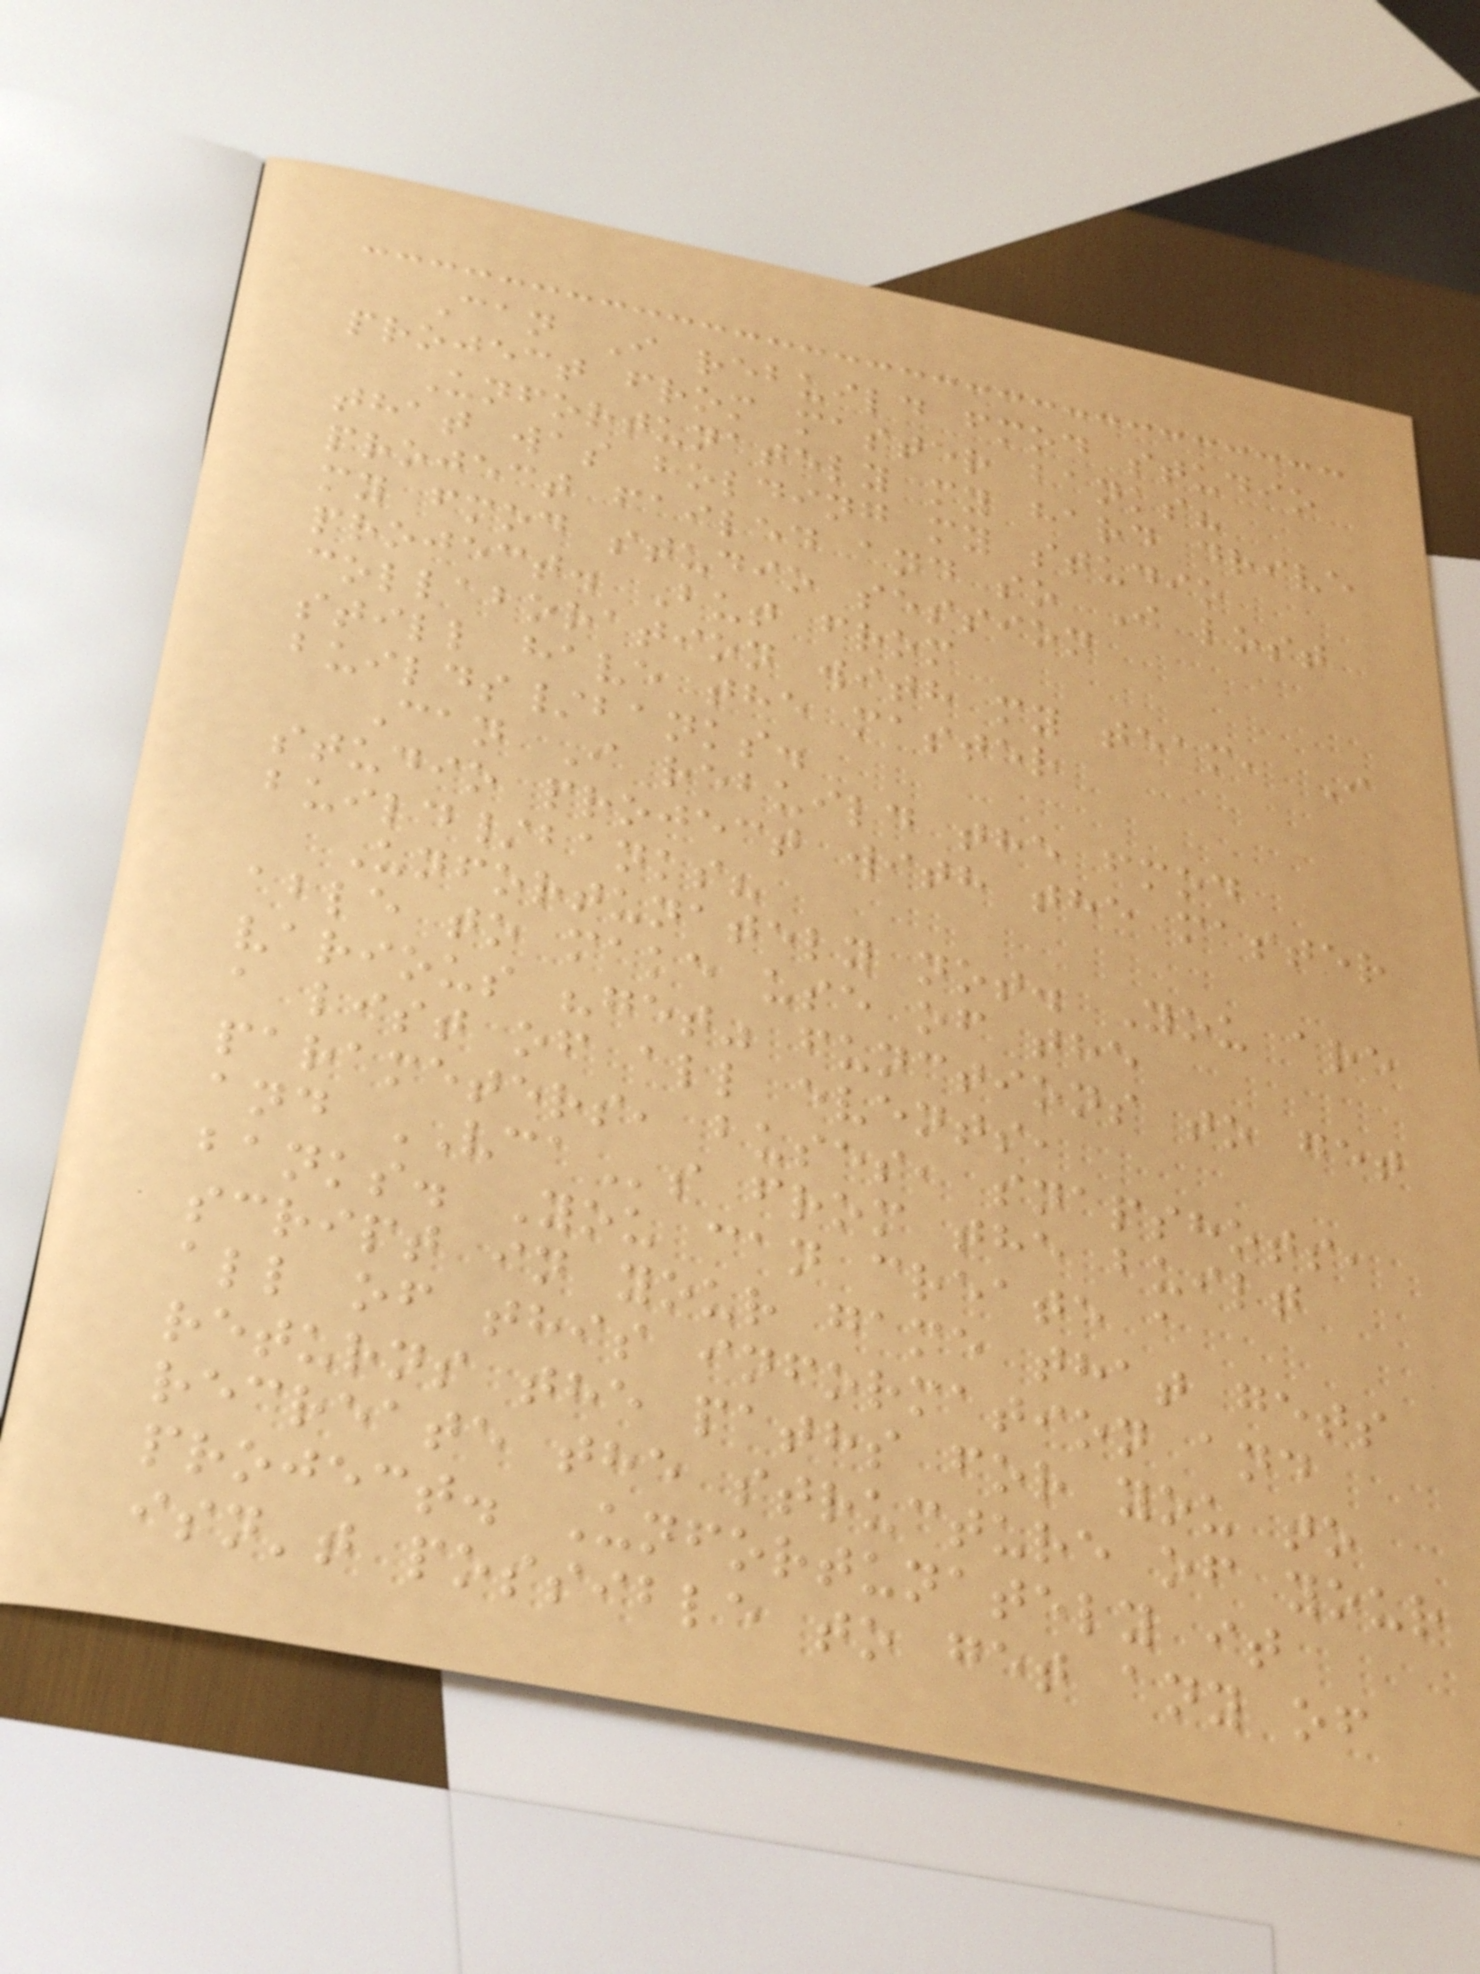Can I rebuild fmod studio
project from master banks?
Unfortunately my hard drive
that was holding my studio
project failed and so I lost
my fmod studio session
project. But from
collaboration with my team, I
still have the master
builds/banks.
Can I rebuild the fmod
studio project with the master
build/banks?
Unfortunately not. You are
able to make use of the
various "get" functions to get
a list of all events,
parameters, buses, snapshots,
and VCAs from the built
banks. You can create a
script in your game that gets
all of this information and
returns the paths for you to
recreate the structure of your
project. Unfortunately it
isn't possible to get any of
